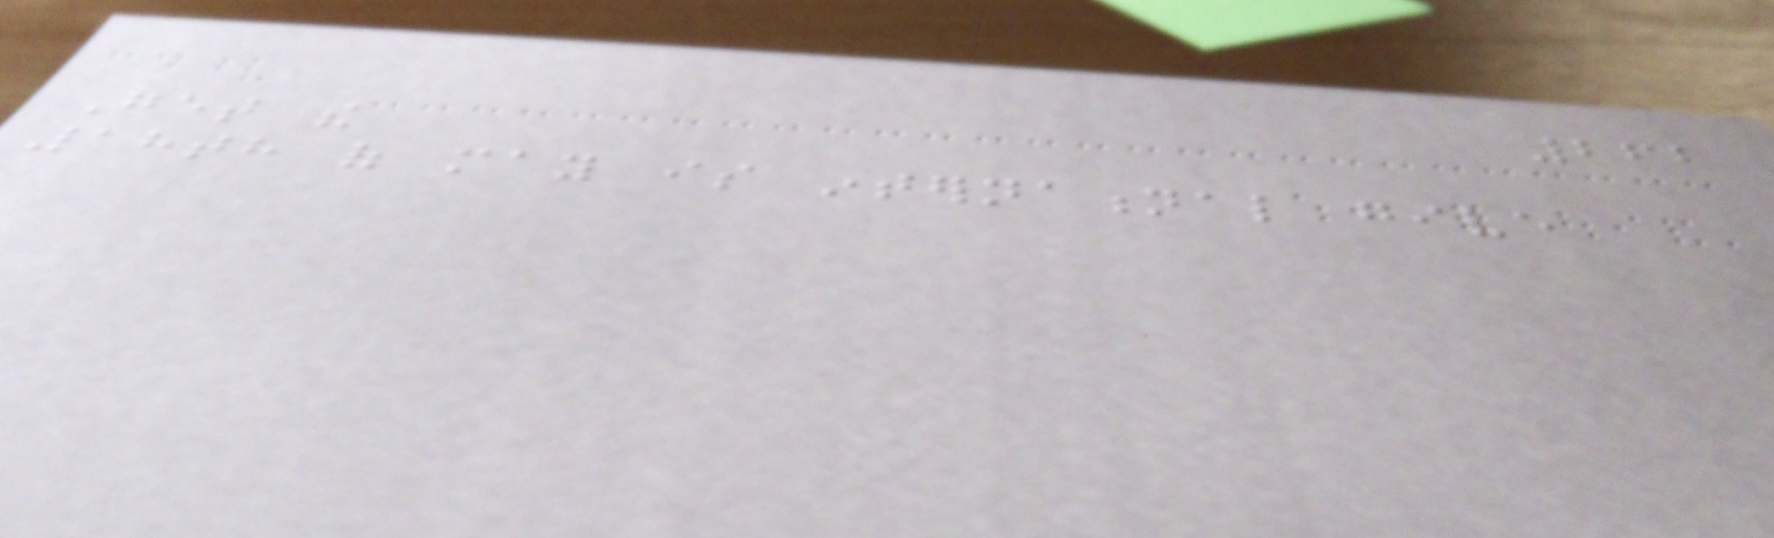262
Get the
18th of may is international give
